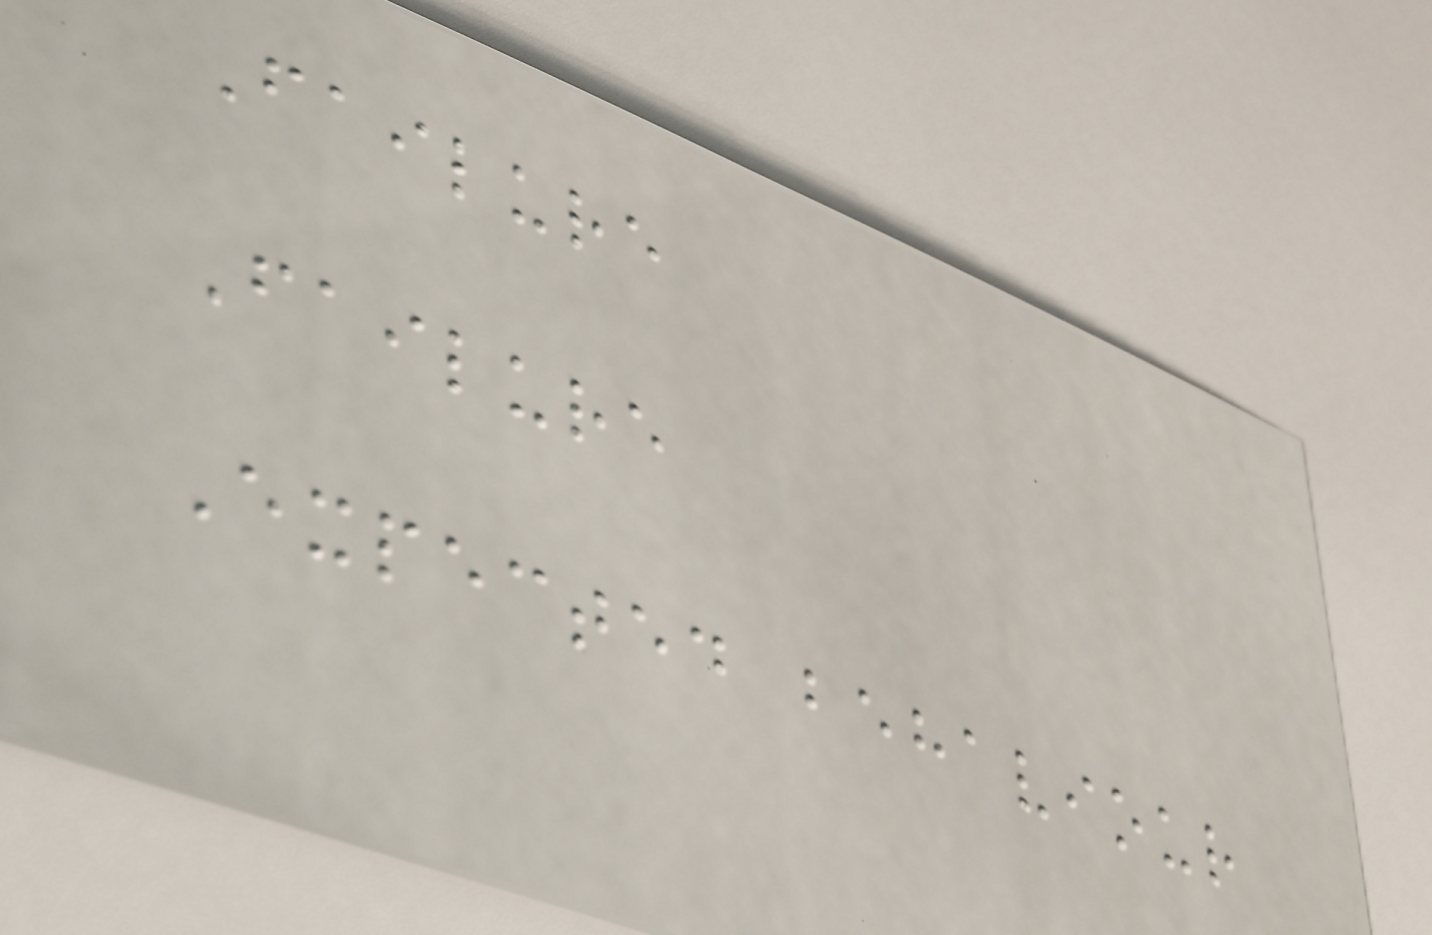Failure
Failure
Expected behaviour
